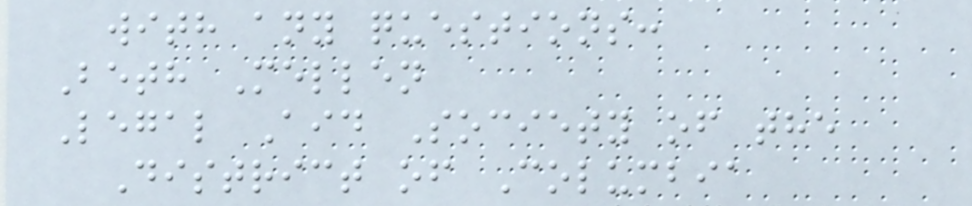with any questions:
Beth Mellen
Legal Aid Society of the
District of Columbia
